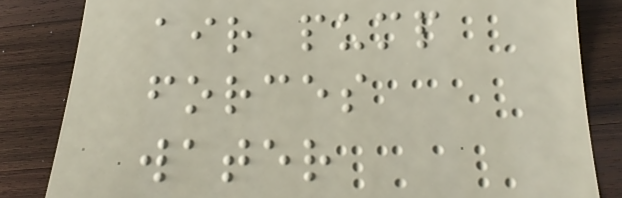air pump
forces
water
